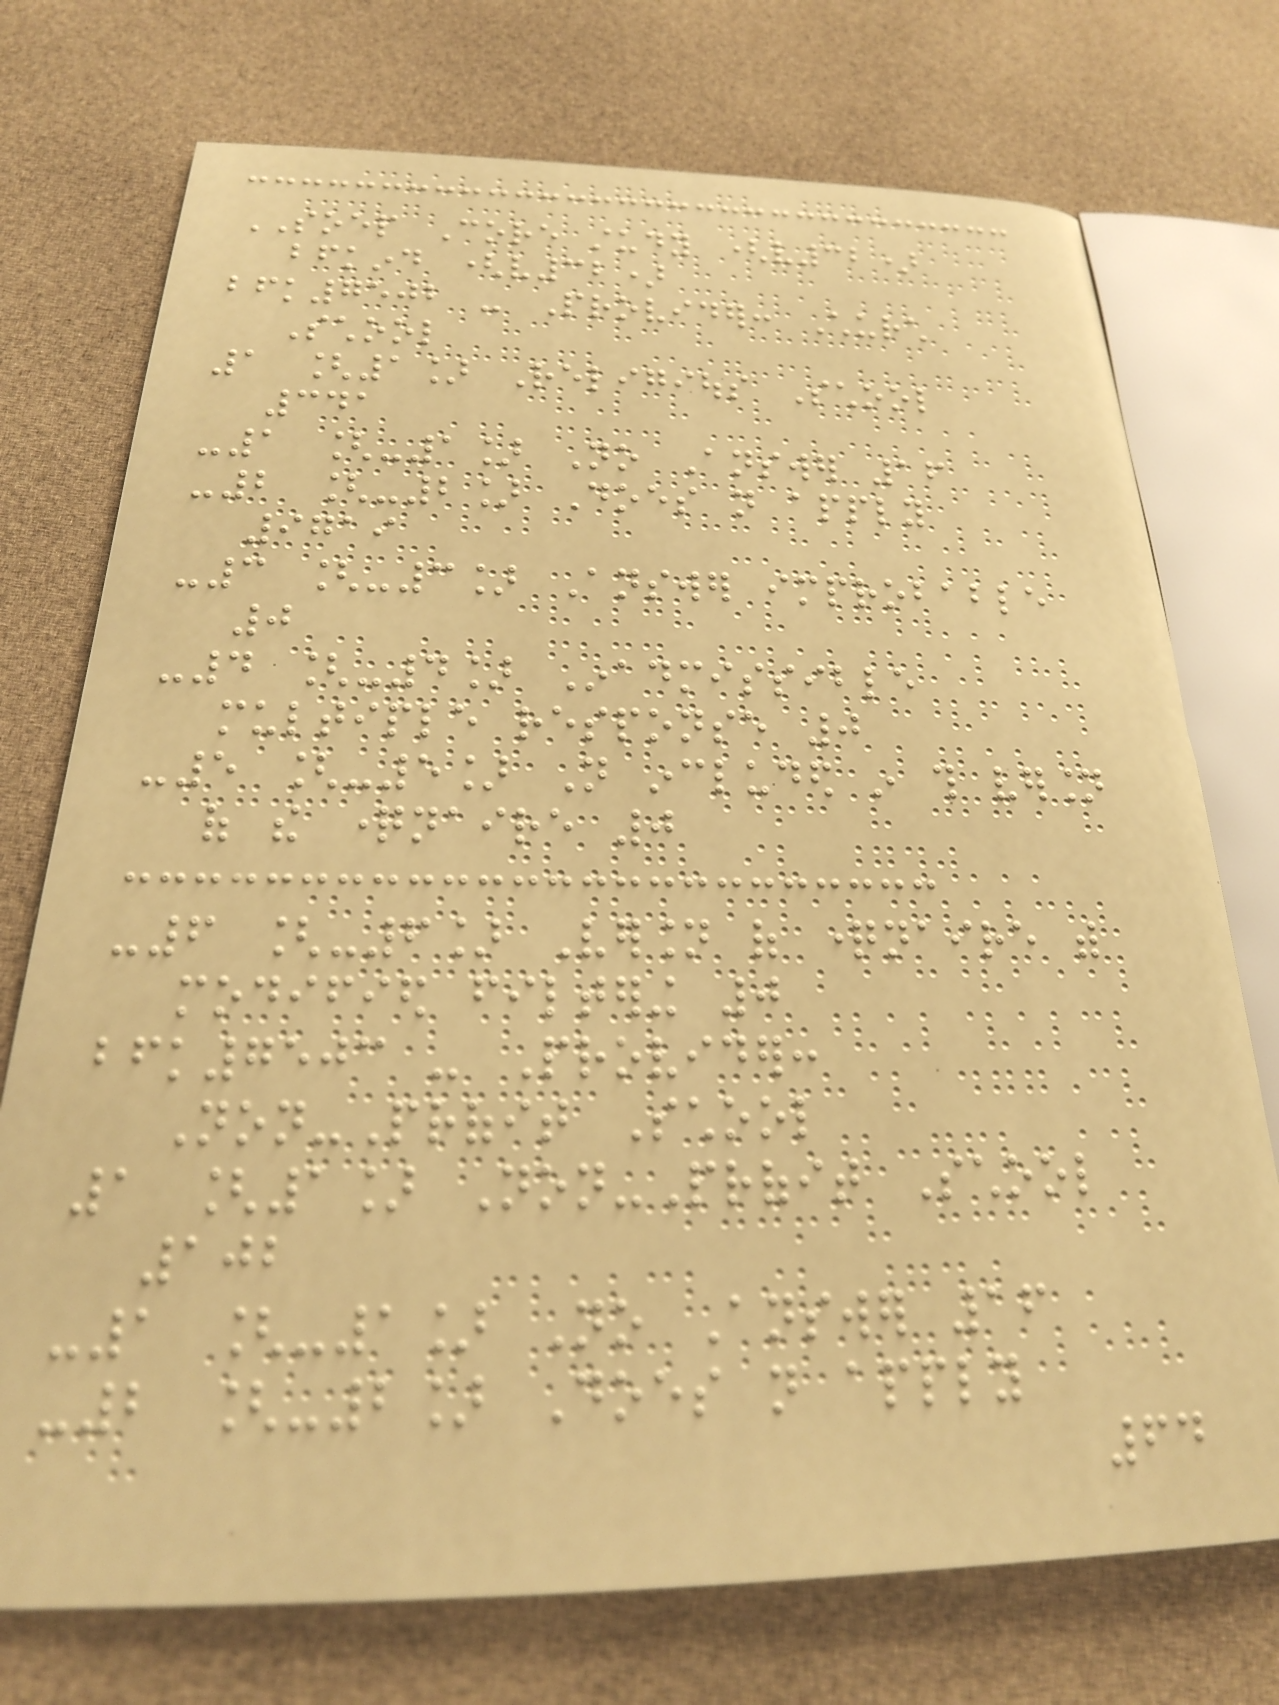SOEP Core study (v32)
bfkind (v32)
bfk7502 - Provider: Church
School
1 [1] Religious School
341
-1 [-1] No Answer 16
-2 [-2] Does not apply
9719
-3 [-3] Answer improbable
0
-4 [-4] Inadmissible
multiple response 0
-5 [-5] Not included in this version
of the questionnaire 0
-6 [-6] Version of questionnaire with
modified filtering 0
bfk7503 - Provider:
Non-Profit School
1 [1] Non-Profit School
102
-1 [-1] No Answer 16
-2 [-2] Does not apply
64
